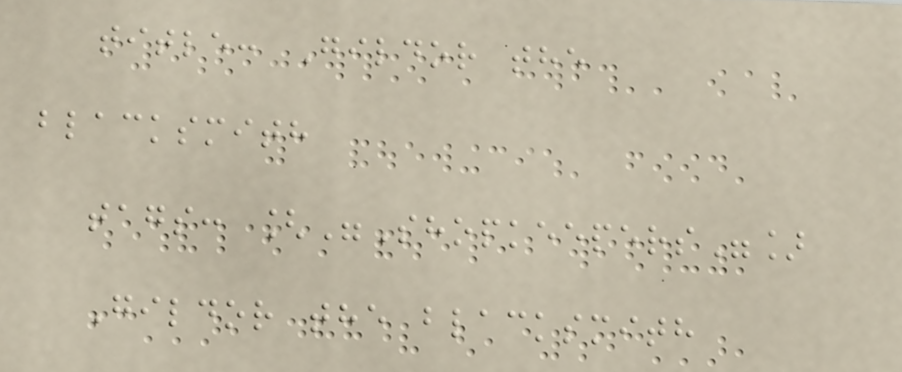title: Gildor the
blacksmith
tags: ["Shopkeepers"]
Gildor the blacksmith
